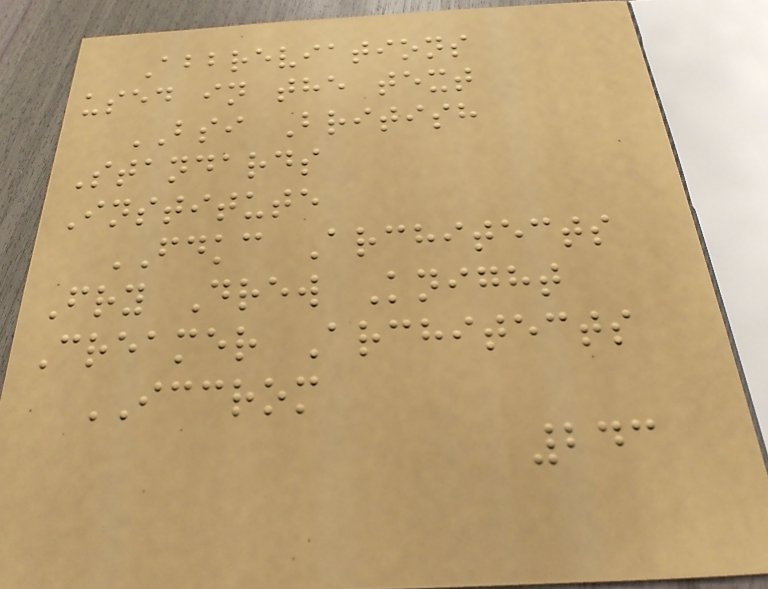Abbreviations
used in the text
BSI British
Standards
Institute
FDKC Architects
Fry Drew Knight
Creamer Architects
ICCROM
243
